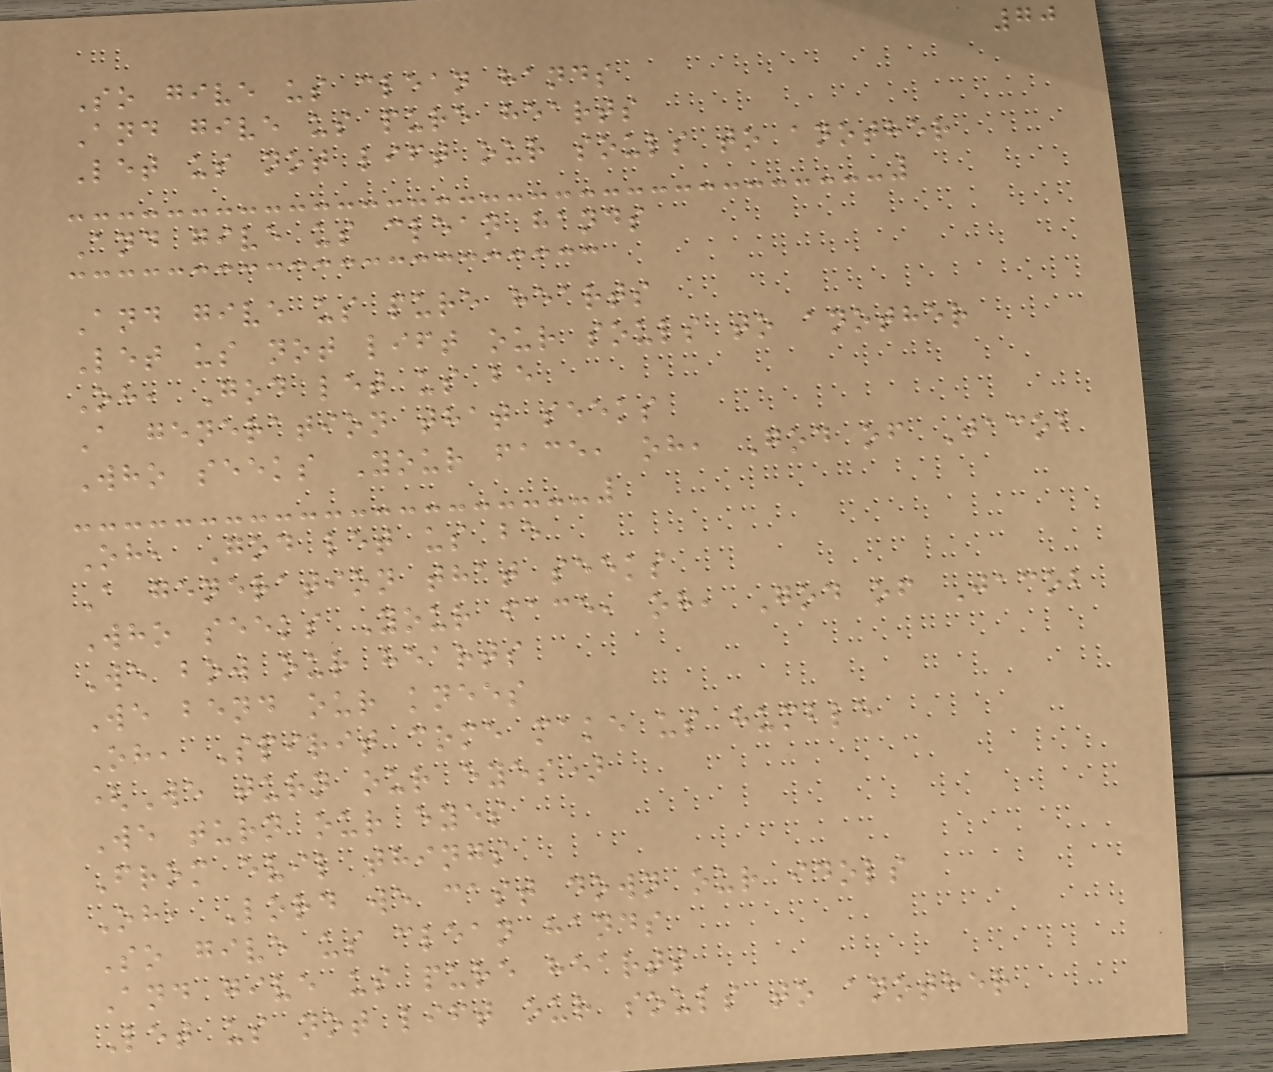70
So give us clean hands
And give us pure hearts
Let us not lift our souls to another
And give us clean hands
And give us pure hearts
Let us not lift our souls to another
Oh, God let us be
A generation that seeks
Who seeks Your face, oh, God of Jacob
Oh, God let us be
A generation that seeks
Who seeks Your face, oh, God of Jacob
We bow our hearts
We bend our knees
Oh, Spirit come make us humble
(We turn our eyes)
We turn our eyes
From evil things
Oh, Lord we cast down our idols
So give us clean hands
And give us pure hearts
Let us not lift our souls to another
